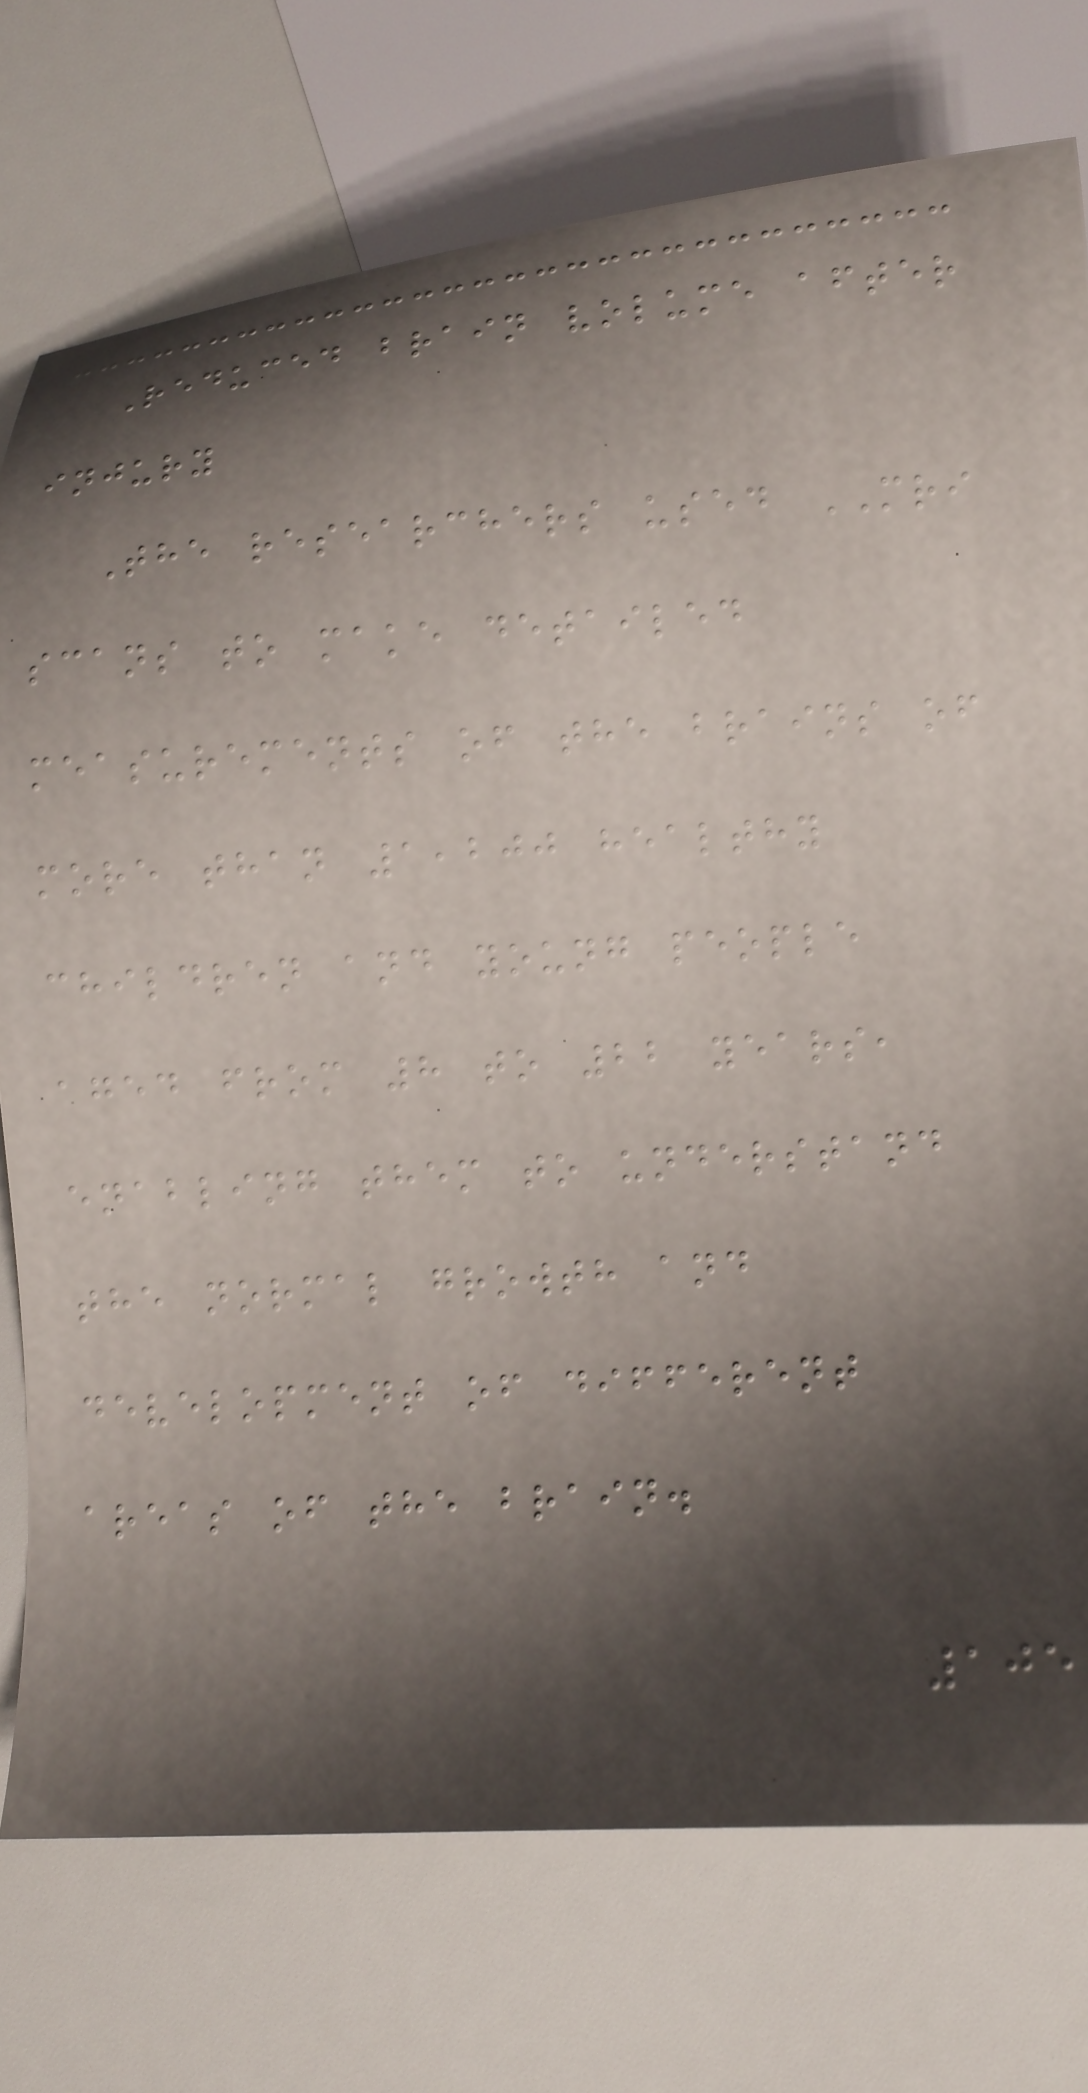Reduced brain volume after
injury
The researchers used MRI
scans to make detailed
measurements of the brains of
more than 1,200 healthy
children and young people
aged from 8 to 22 years,
enabling them to understand
the normal growth and
development of different
areas of the brain.
105
